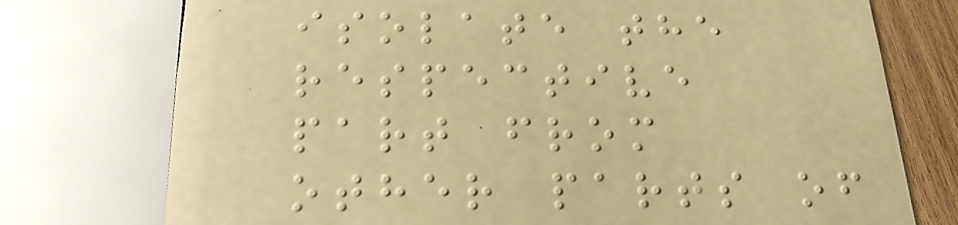isolate the
respective
part from
other parts of
